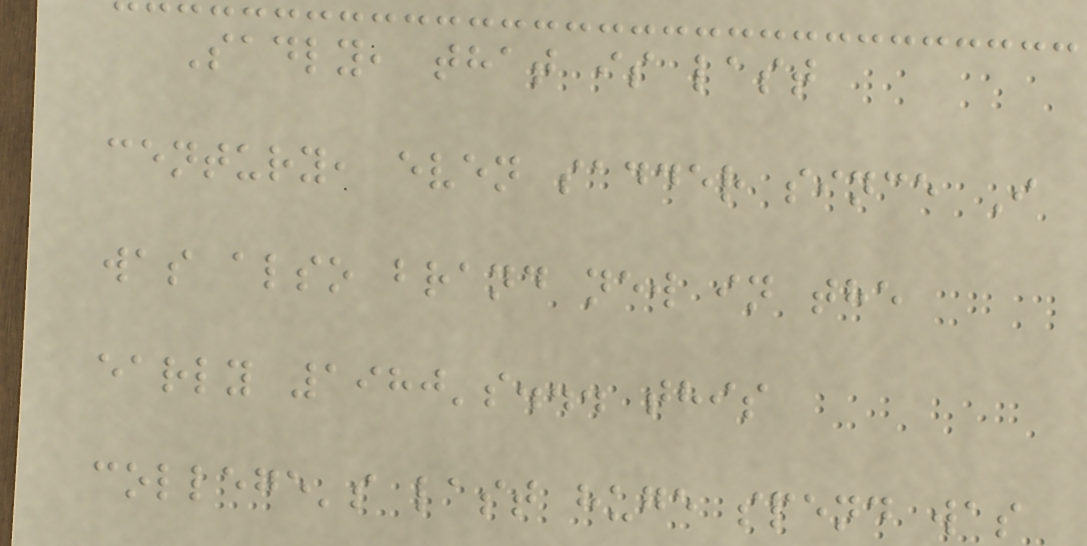Sadly, that is last
century, even sadder since I
was also brand new in the
early 1980's... this
college's last huge spend was
